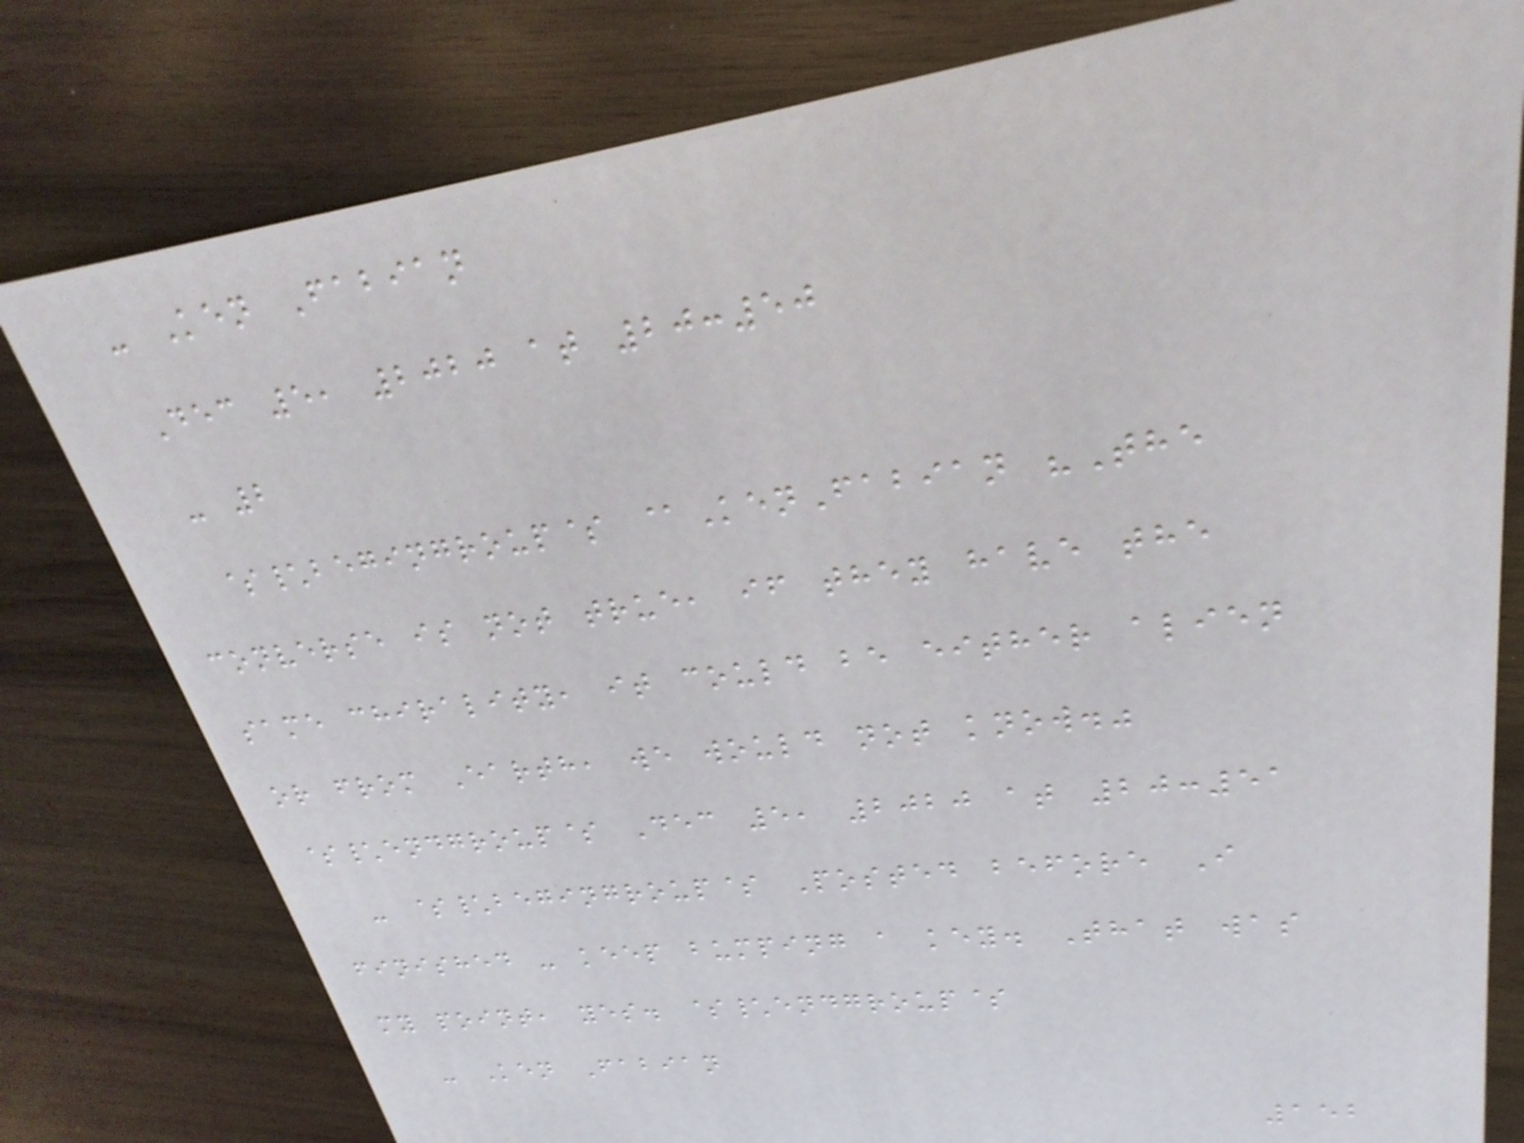- Ken Fabian
Dec 5, 2020 at 20:50
- 2
$\begingroup$ @KenFabian "The
converse is not true, if they have the
same chirality, it could be either alien
or from Earth, we would not know."
$\endgroup$ Dec 5, 2020 at 20:51
- $\begingroup$ Posted before I
finished - keep bumping a key. That was
my point, yes. $\endgroup$
- Ken Fabian
152
